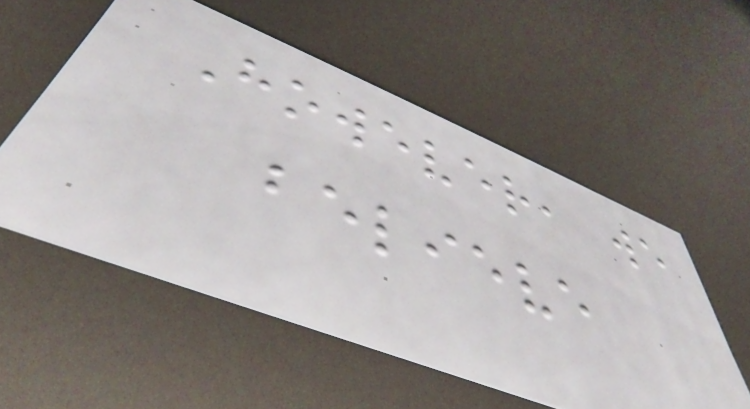However, we
believe
